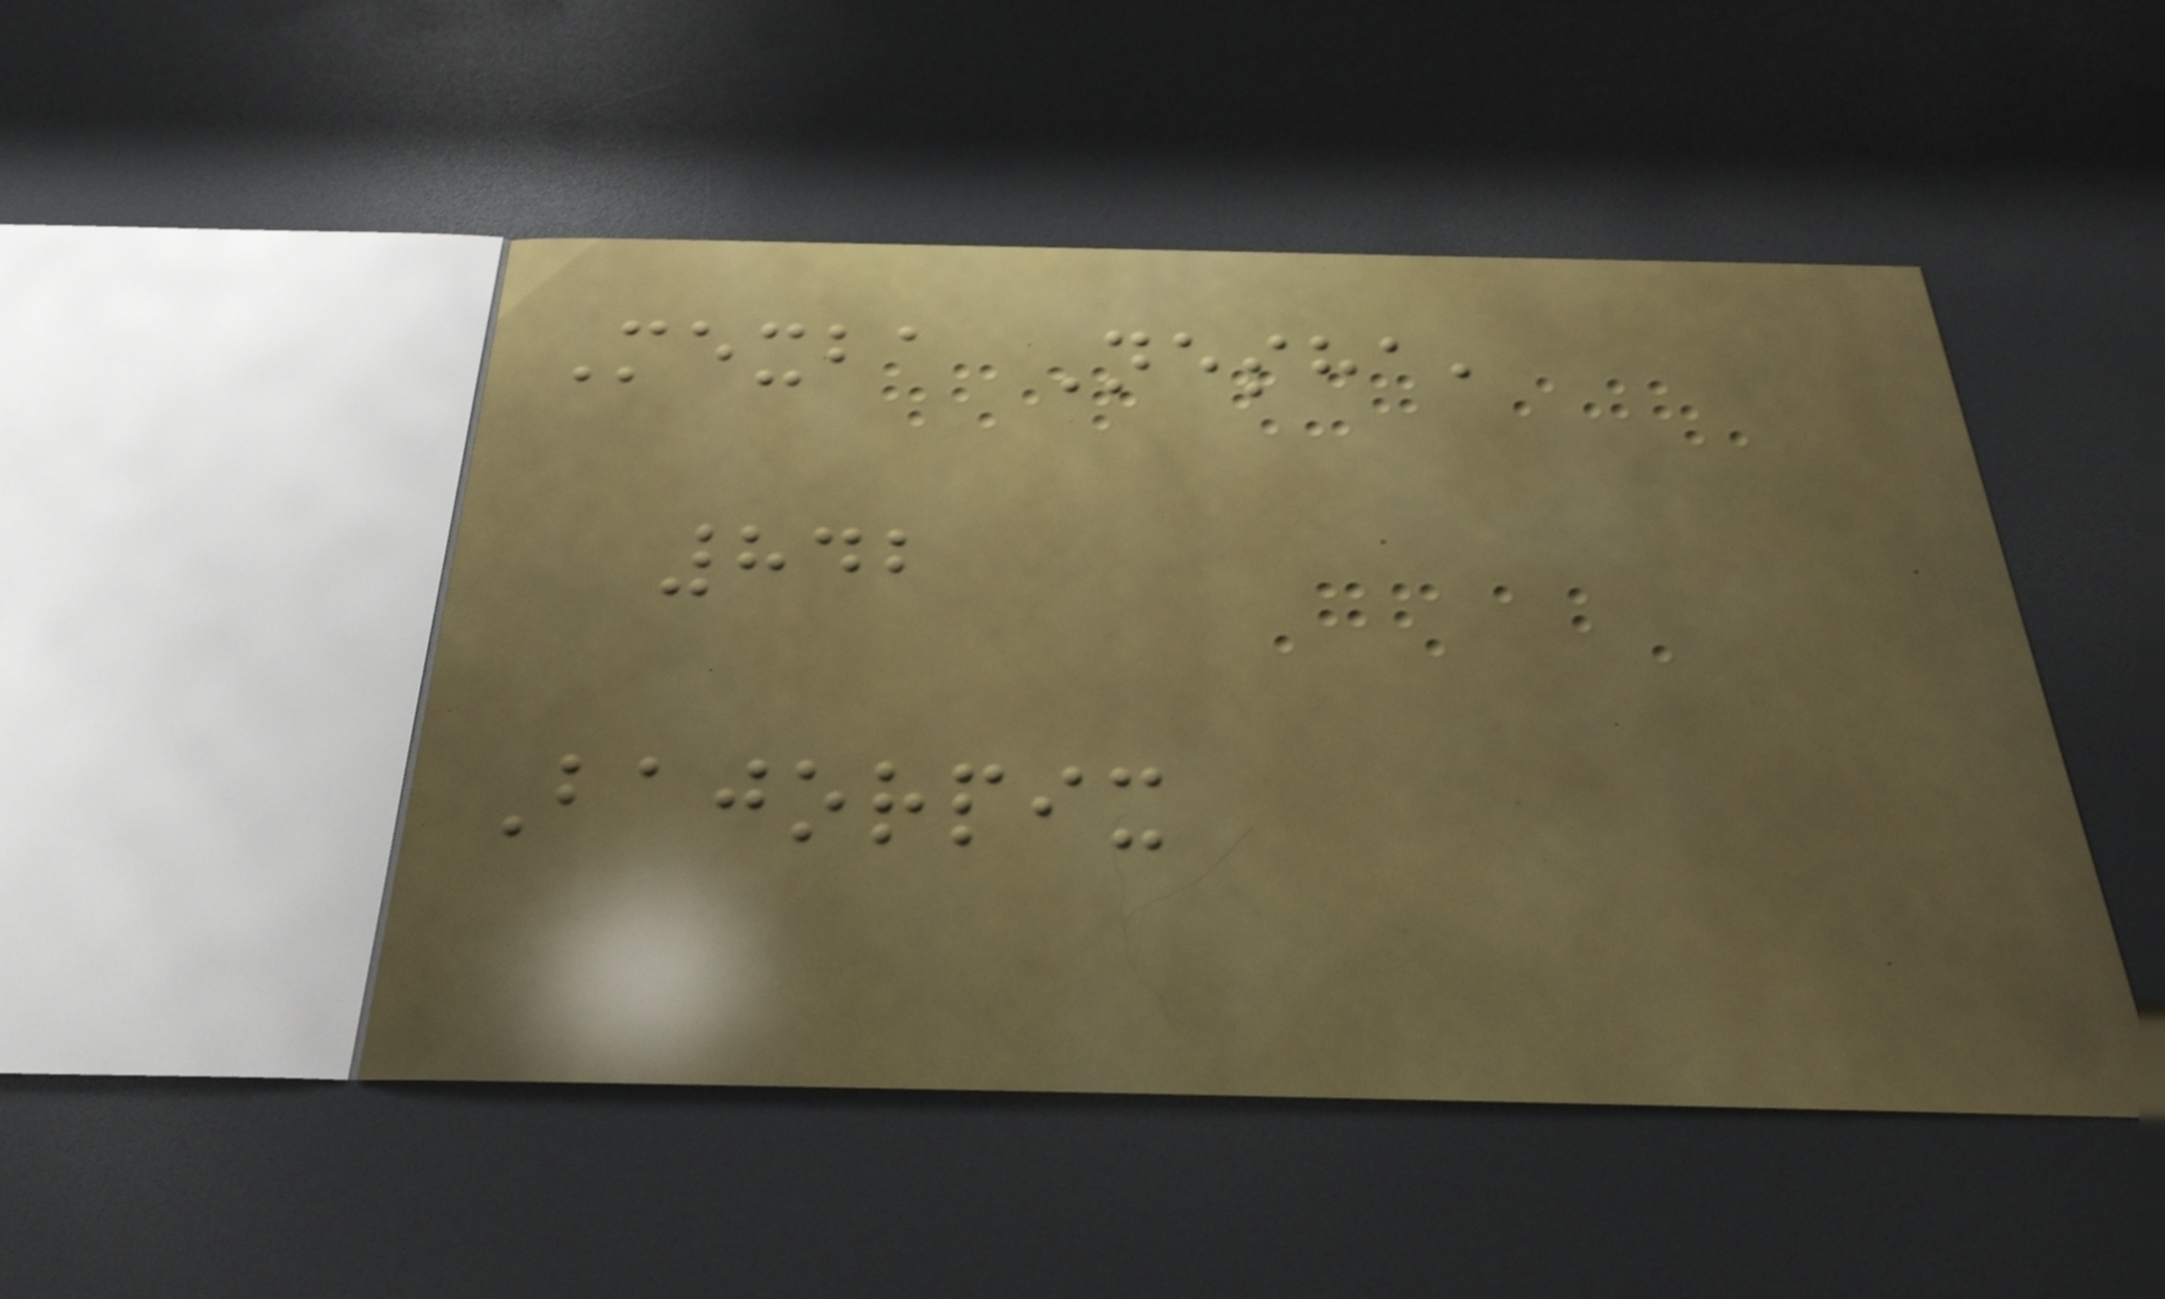Mexba Nesha,
842
Bajorpix
